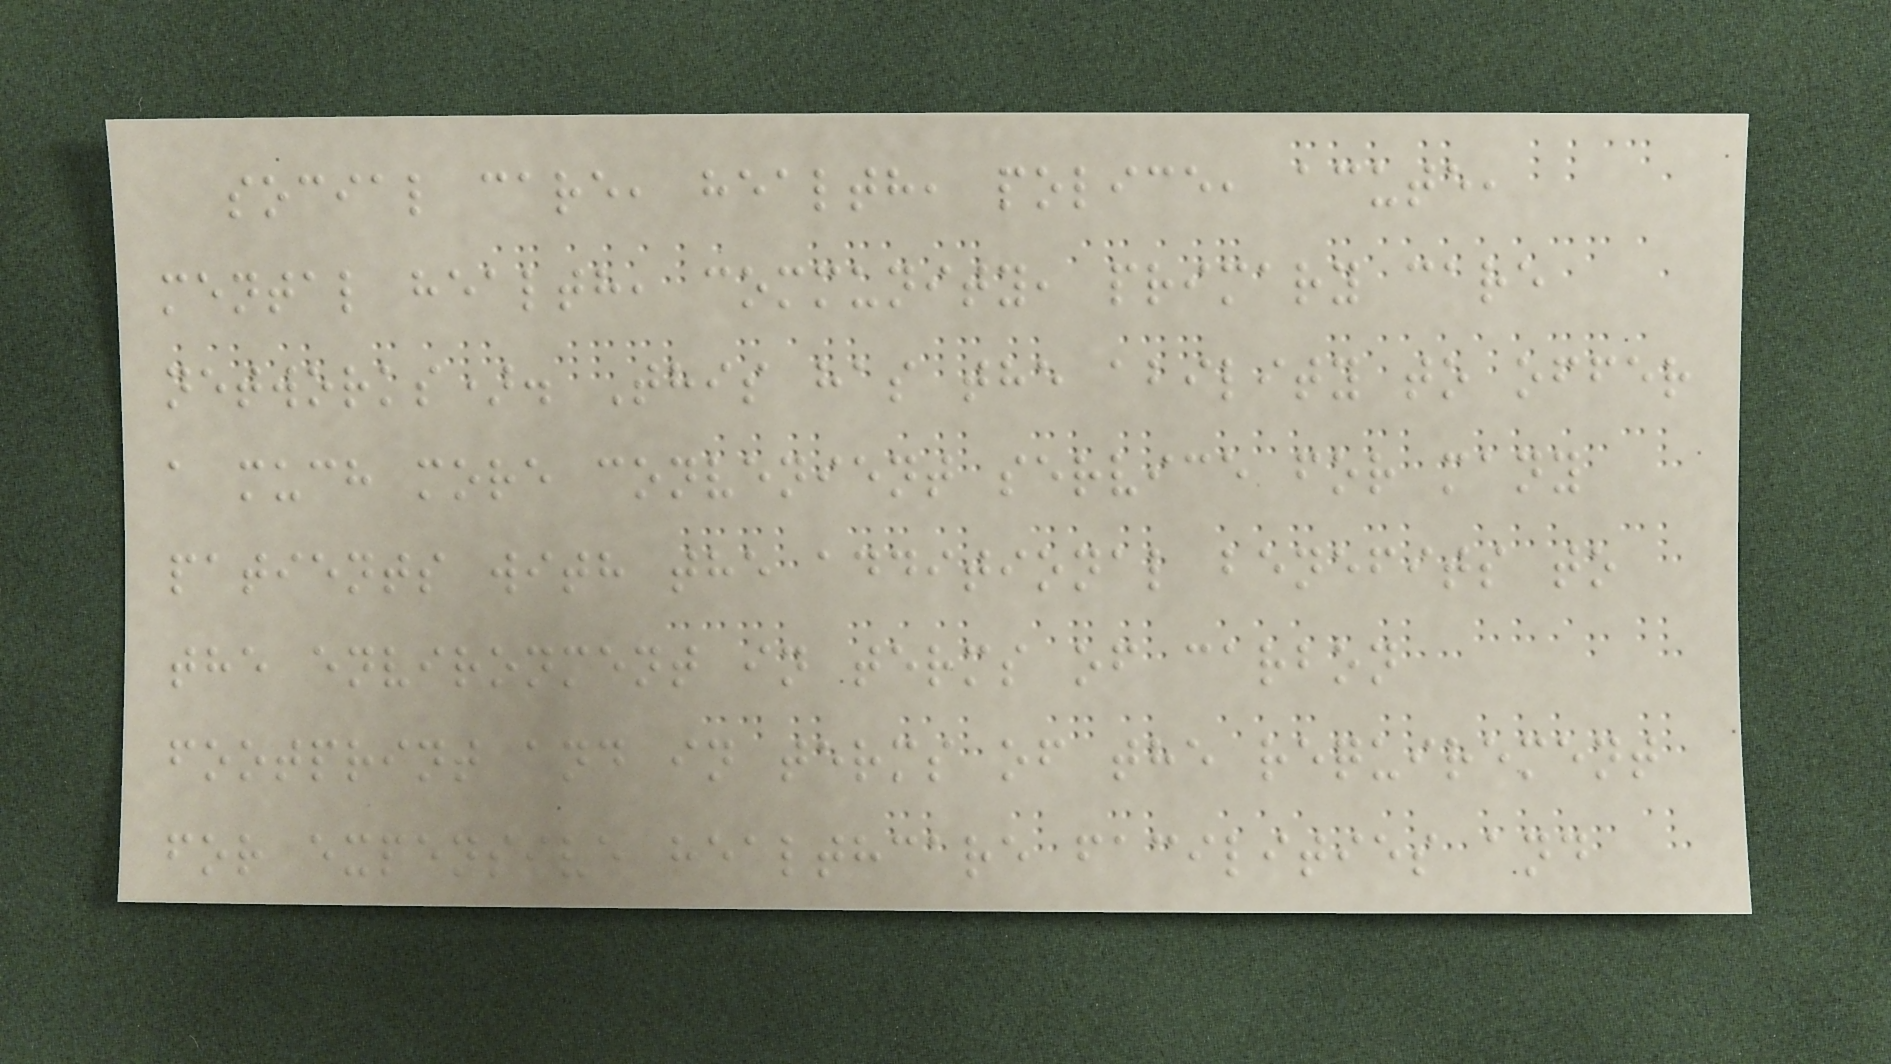social care, health, police, acute,
mental health, community, primary care
networks). This has the ability to offer
a much more convenient service for many
patients with the additional benefits to
the environment in terms of carbon
footprint and in terms of the requirement
for expensive healthcare facilities and
